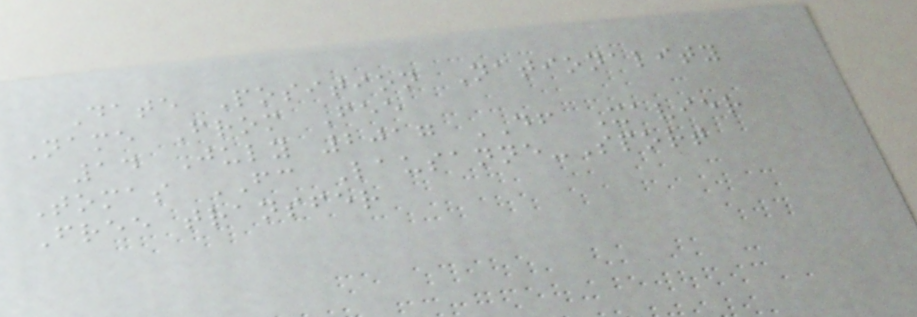Date Position Nationality
Name From Fee
14 July 2017 DF Xavier
Tomas FC Lausanne-Sport
Free transfer
